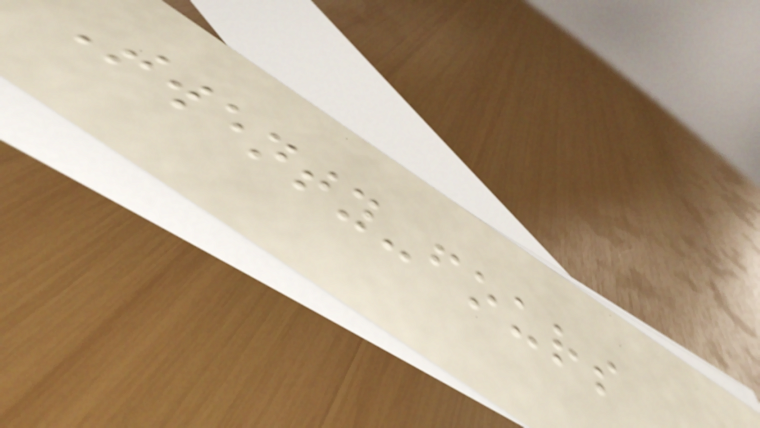Twenty-fours
